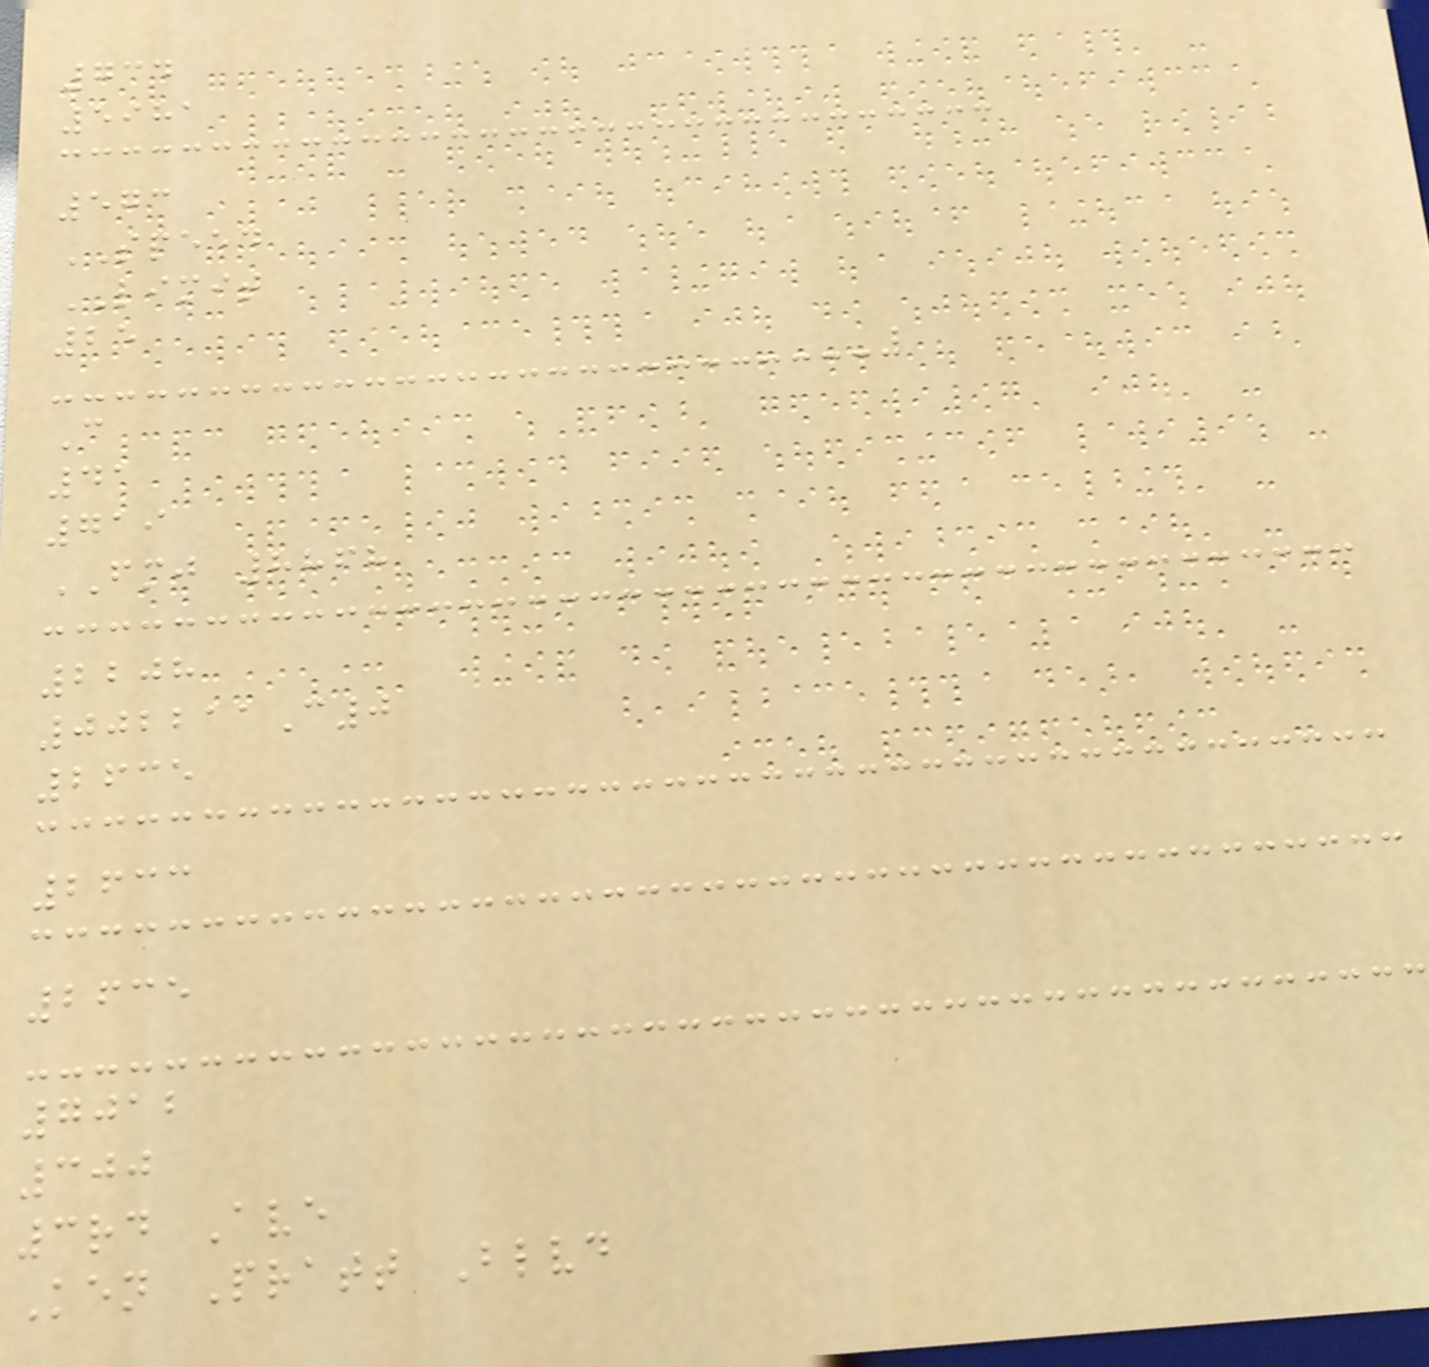734
5981
573
SPEED
LIMIT
25
C
41
719
FMJ 8868
2208
002211C0
2635
2633
2635
7012
300
3rd Ave
Ken Pratt Blvd
